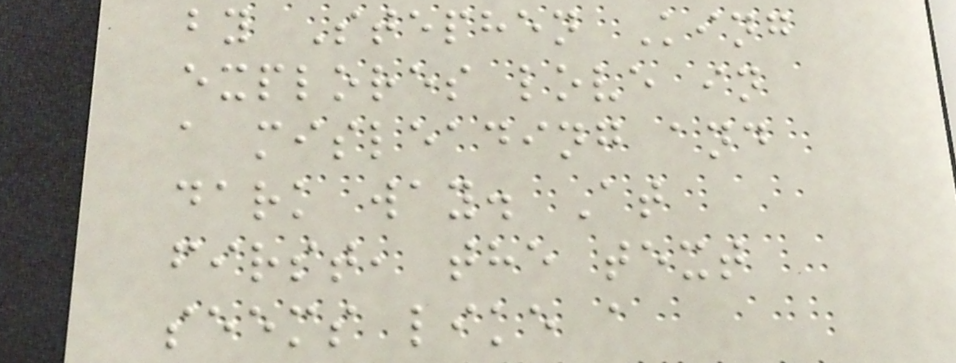by Stephen King
explores love in
a misleading and
dark way. At
first, the text
seems like a
